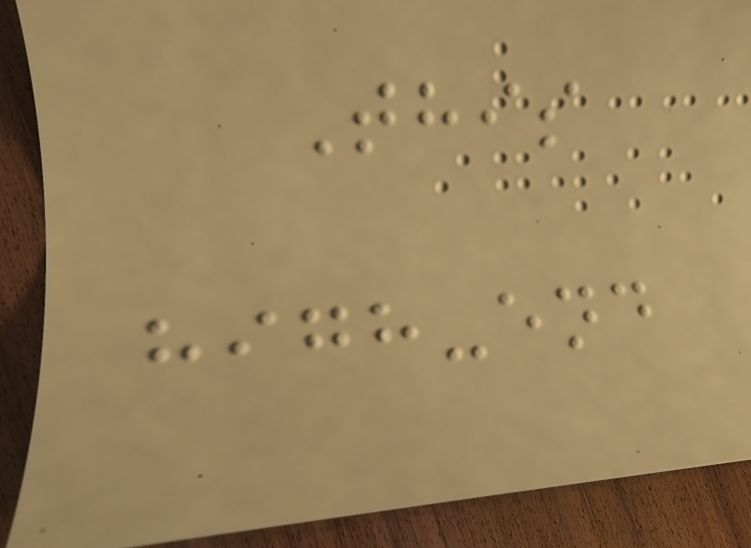This
high-end
